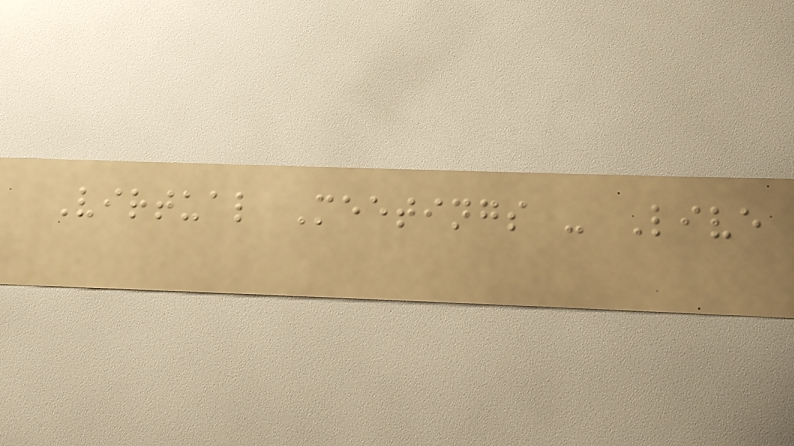Virtual Meetings - Live
